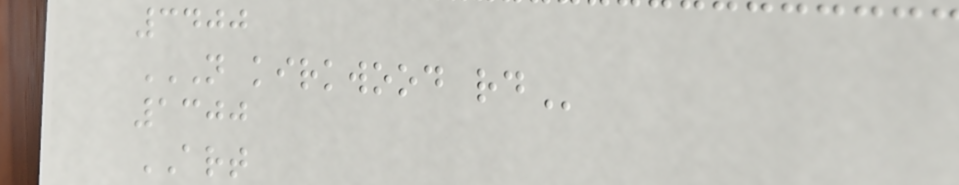3400
N KIRKWOOD RD
1300
ART
